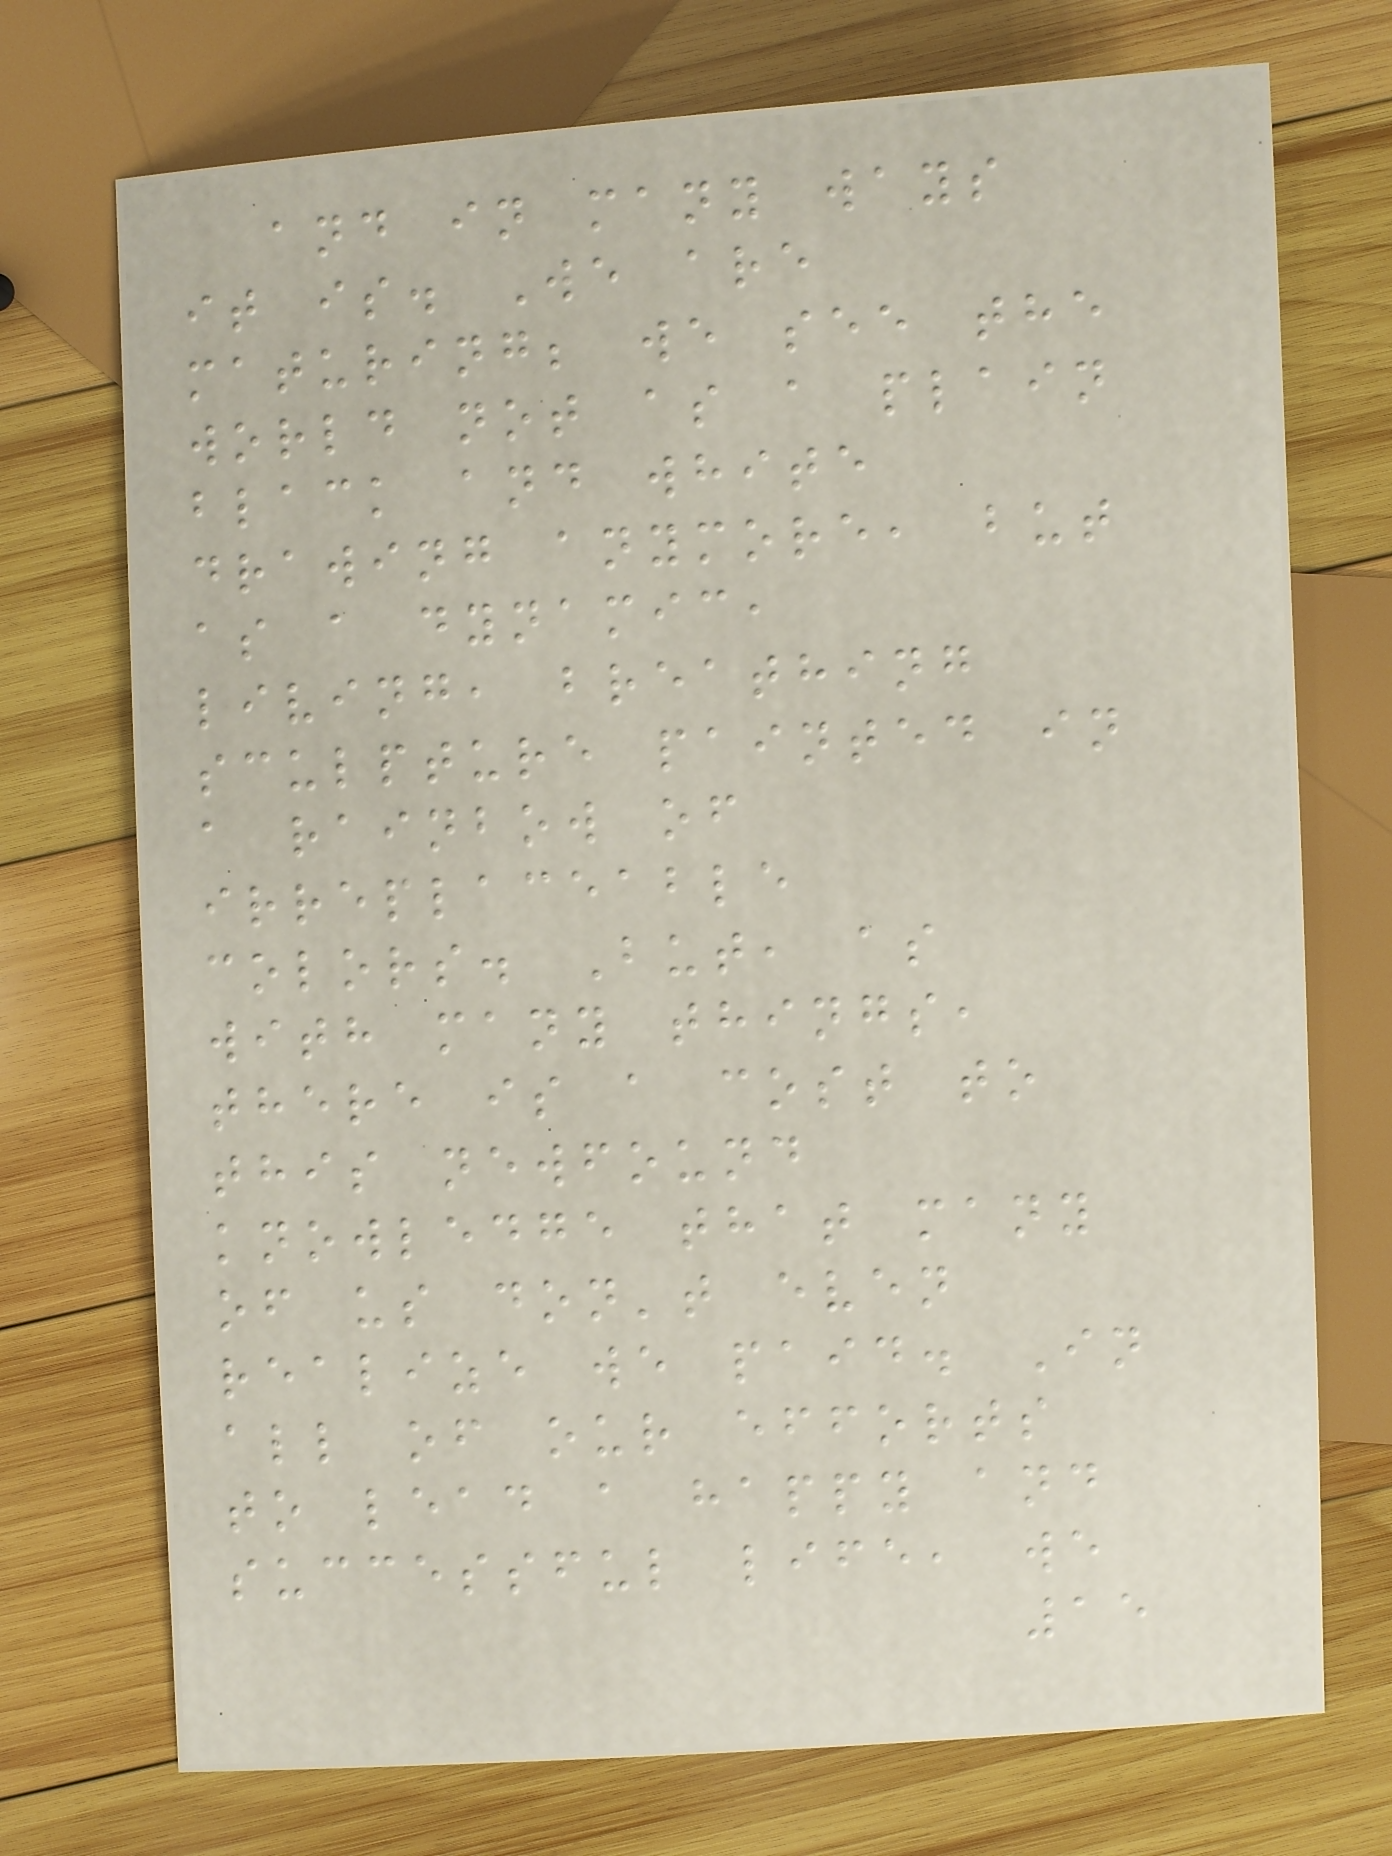and in many ways
it is. We are
maturing; we see the
world not as a plain
black and white
drawing anymore, but
as a dynamic,
living, breathing
sculpture painted in
a rainbow of
irreplaceable
colors. But, as
with many things,
there is a cost to
this newfound
knowledge that many
of us don't even
realize we paid. In
all of our efforts
to lead a happy and
successful life, we
15
